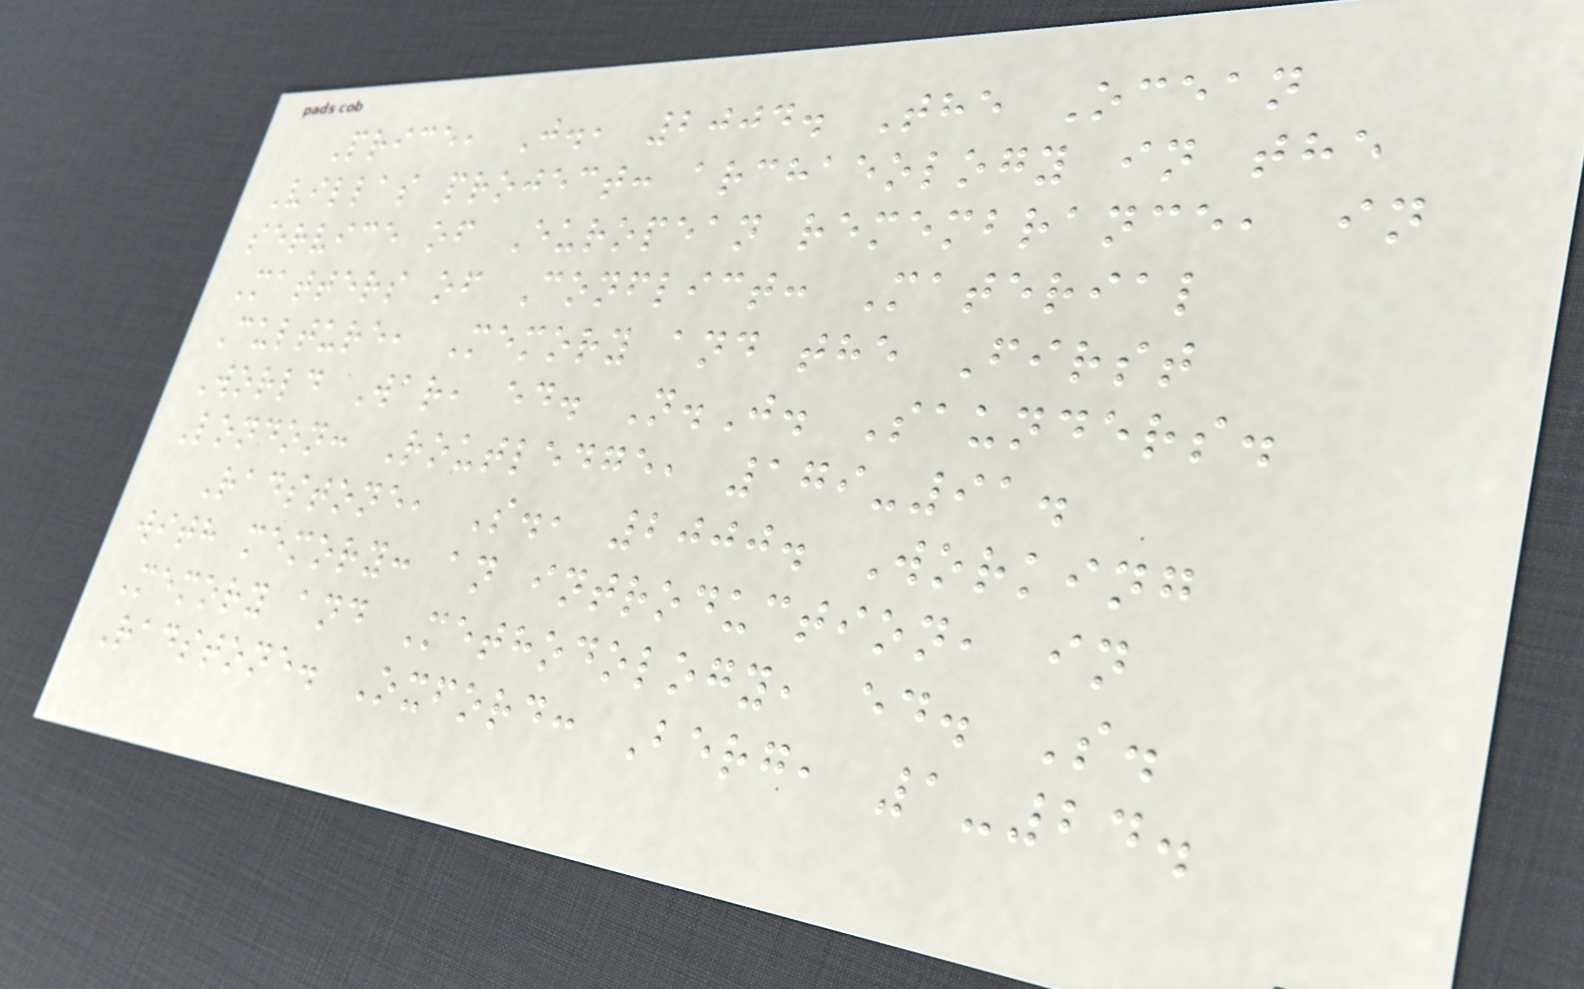Price, J., 2004. The Ocean
Villas project: archaeology in the
service of European remembrance, in
Matters of Conflict: Material
Culture, Memory and the First
World War, ed. N.J. Saunders.
London: Routledge, 179-91.
Radstone, S., 2000. Working
with memory: an introduction, in
Memory and Methodology, ed. S.
Radstone. Oxford: Berg, 1-24.
